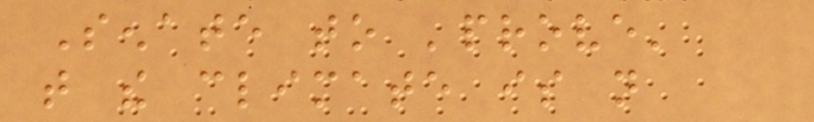Senate to 'prove'
that the climate is not
